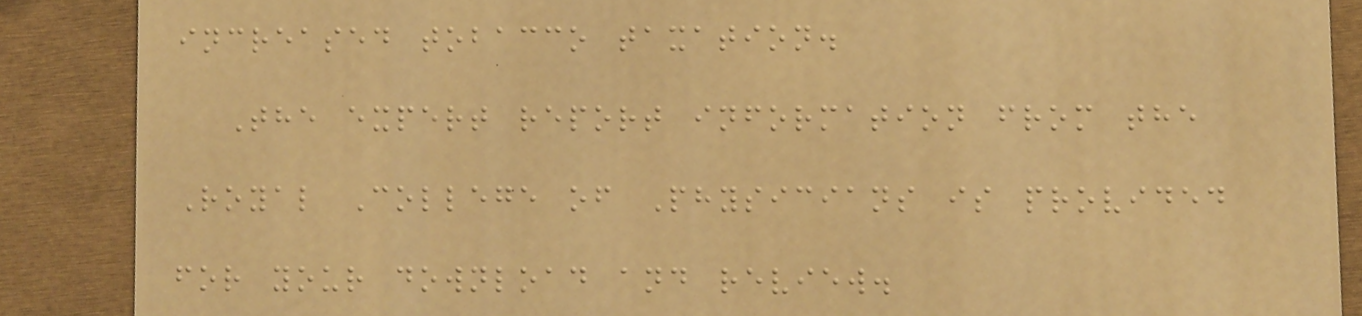increased tobacco taxation.
The expert report information from the
Royal College of Physicians is provided
for your download and review.
